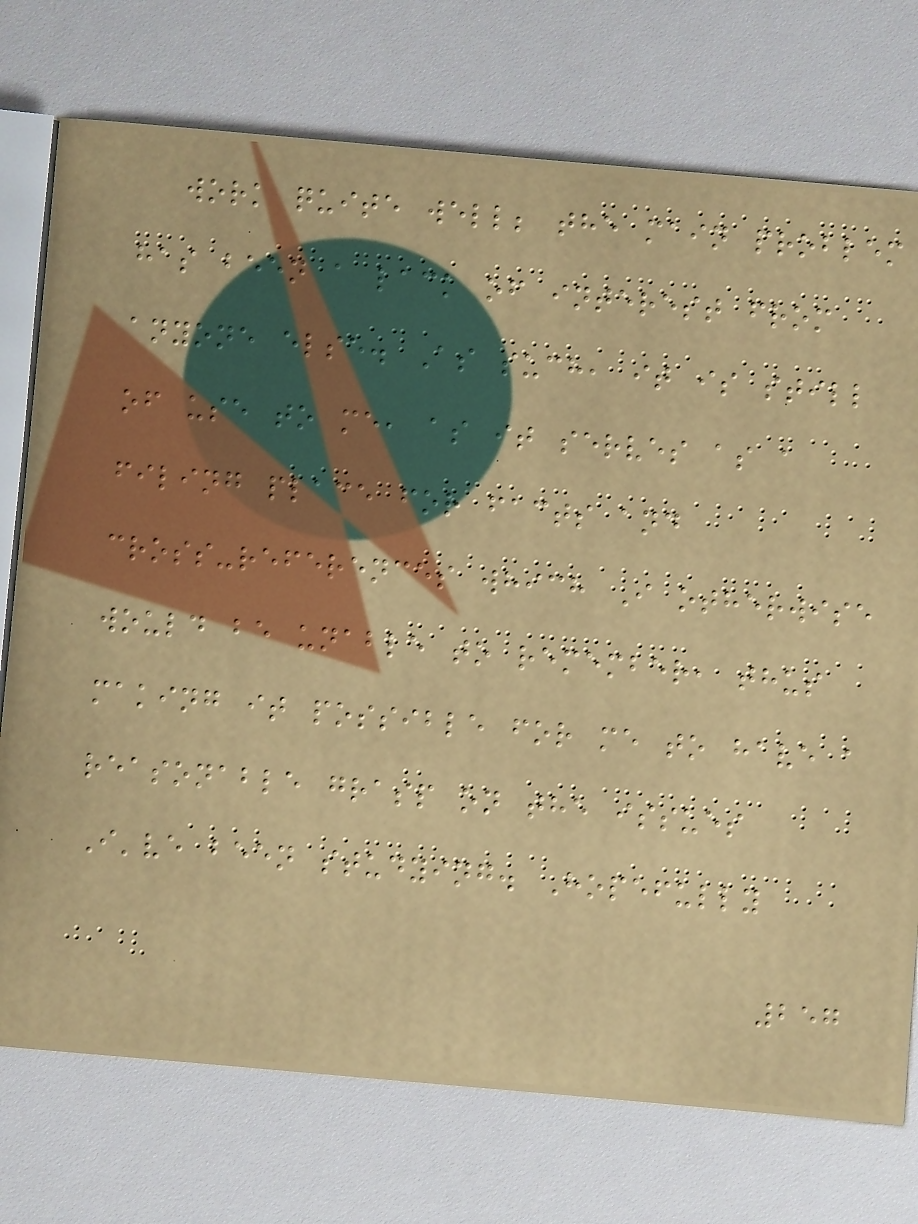work quite well; the main problem
has been a lack of interest from
anyone else. As such, it is still
of use to me, as it serves as a
filing place for facts and
cross-references which I otherwise
would be unable to remember, thus
making it possible for me to have a
reasonable grasp on the issues
I've been studying. Hopefully
257
